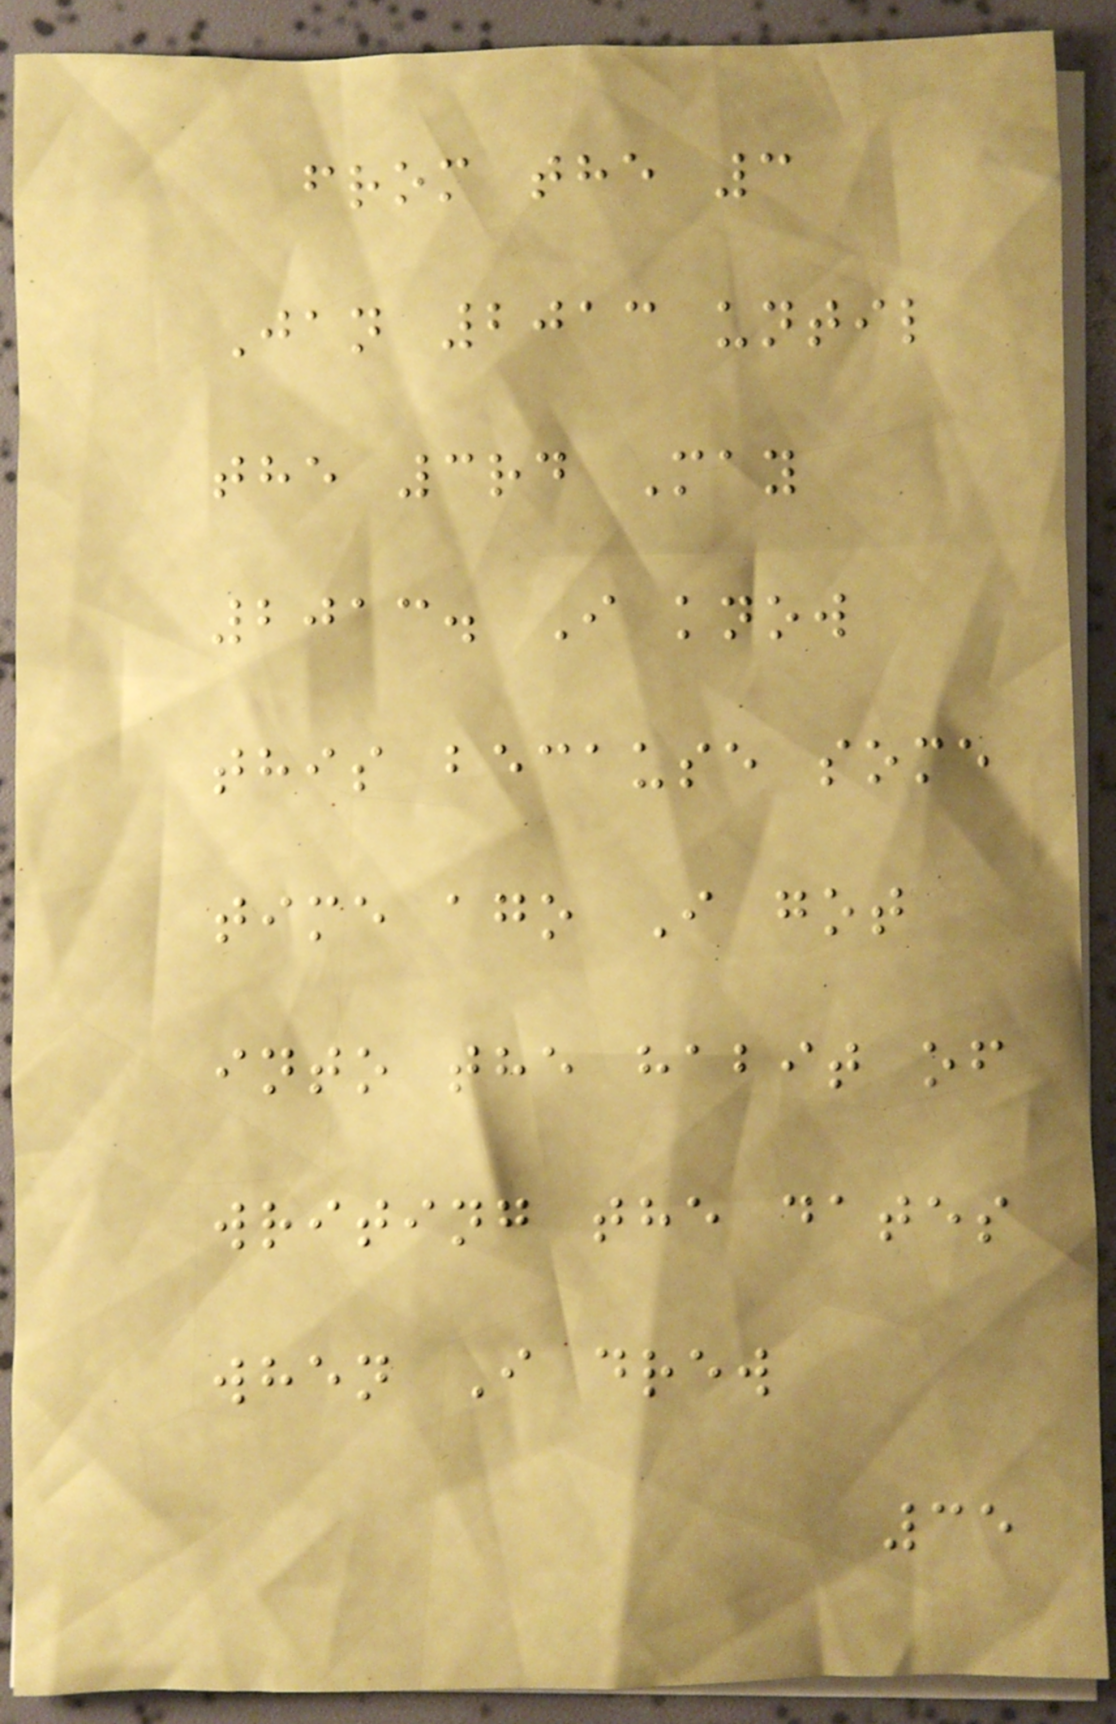from the 3
Jan 2013 until
the 3rd May
2013. I know
this because some
time ago I got
into the habit of
writing the dates
when I drew
35
